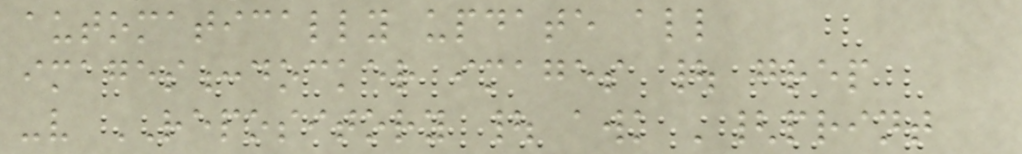automatically update all
images:docker images | grep
-v REPOSITORY | awk '{print
